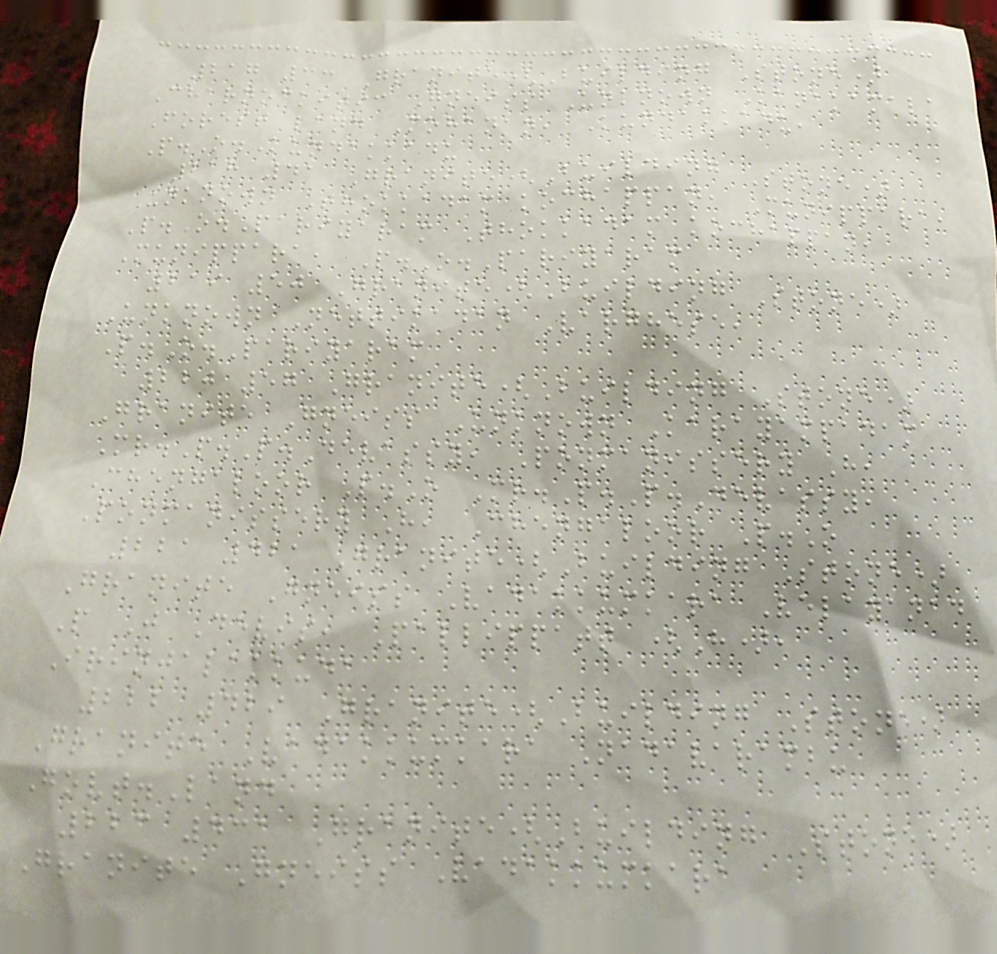217 33 Granite(Building Stone)
Charnockitic Gneiss Unknown Kanakamala
Forest land Mohanan, Kundakkadu,
P.O.Kundakkadu
218 41 Granite(Building Stone)
Unknown Thokkadam kochappan, Munippara,
P.O.Pariyaram Thokkadam kochappan,
Munippara, P.O.Pariyaram
219 50 Granite(Building Stone)
Unknown Nettikadan Varghese,
P.O.Pariyaram
220 57 Granite(Building Stone)
Granite Gneiss Unknown Karayampadam
Mr.P.P.Devassy, Ponmanissery H,
Chengaloor P.O Mr.P.P.Devassy,
Ponmanissery H, Chengaloor P.O
221 421 Granite(Building Stone)
Granite Gneiss Vadakkumkara Velayanad
P J Devis, Pallippatt (H),
Irinjalakkuda
222 429 Granite(Building Stone)
Granite Vadakkumkara Nadavarambu
Govt.Land
223 431 Granite(Building Stone)
Granite Gneiss Vadakkumkara
